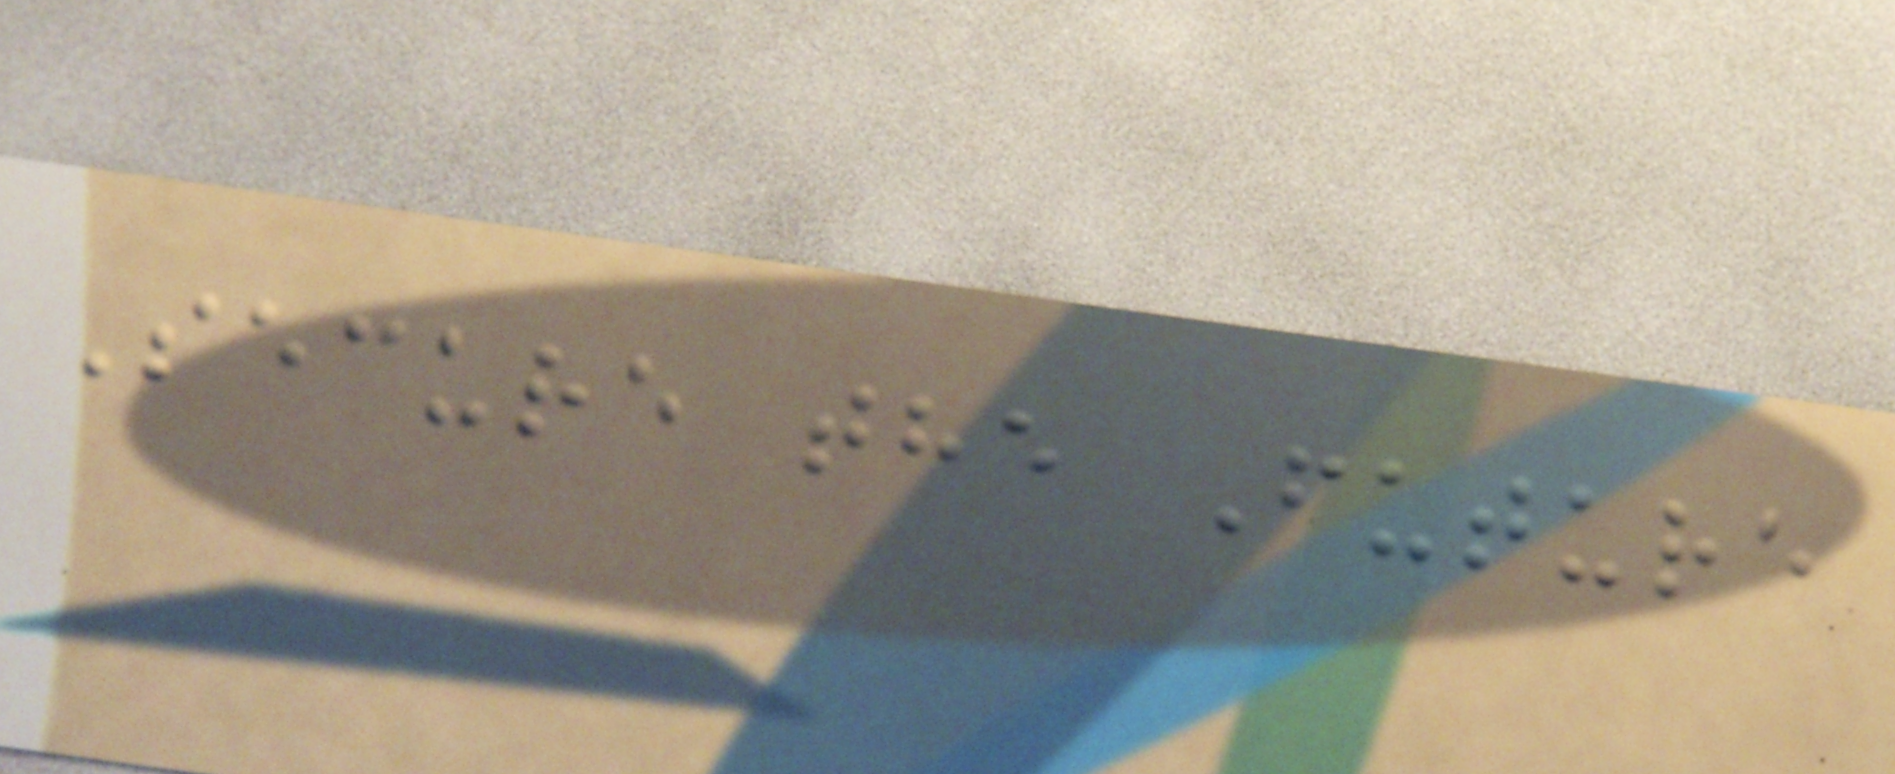Secure the Future
